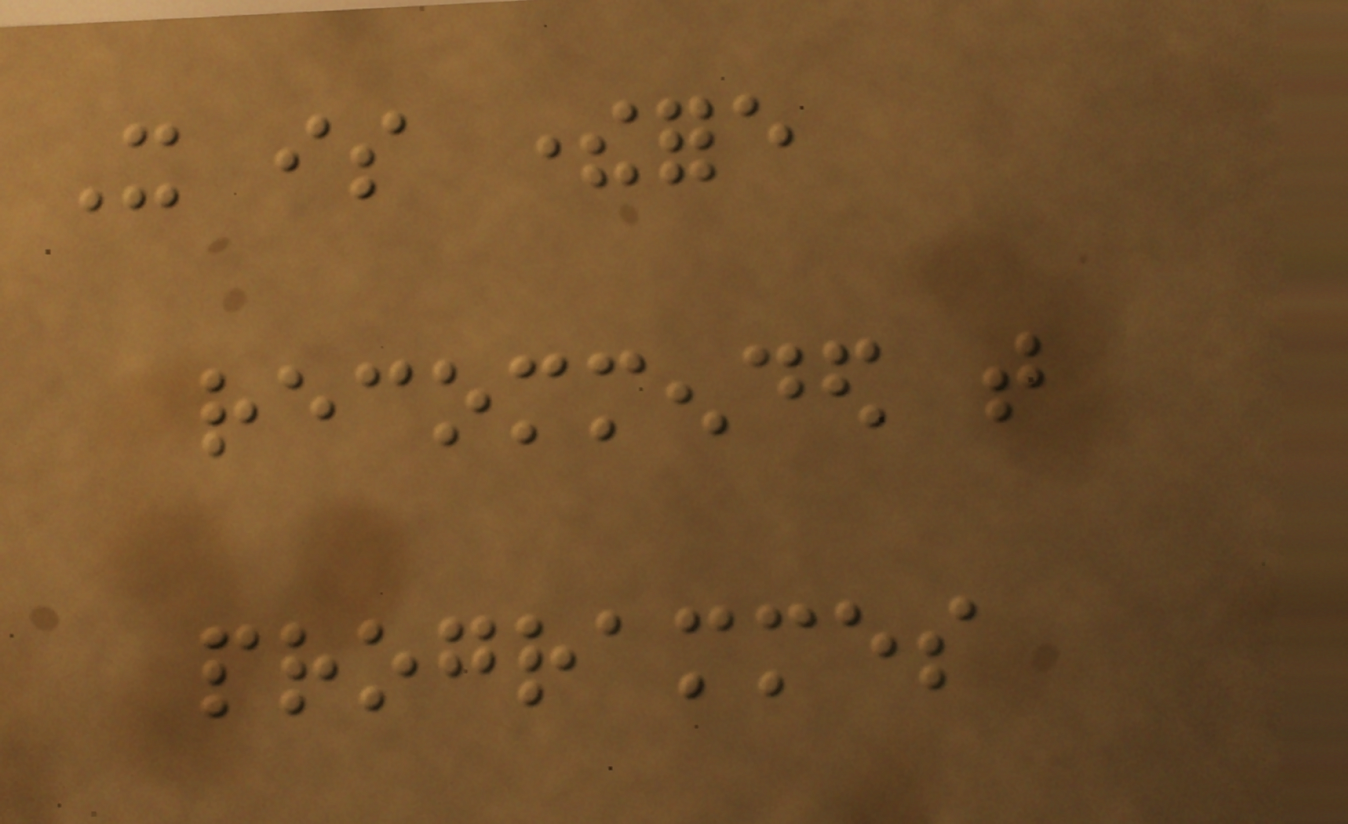It is therefore
recommended that
programmes
